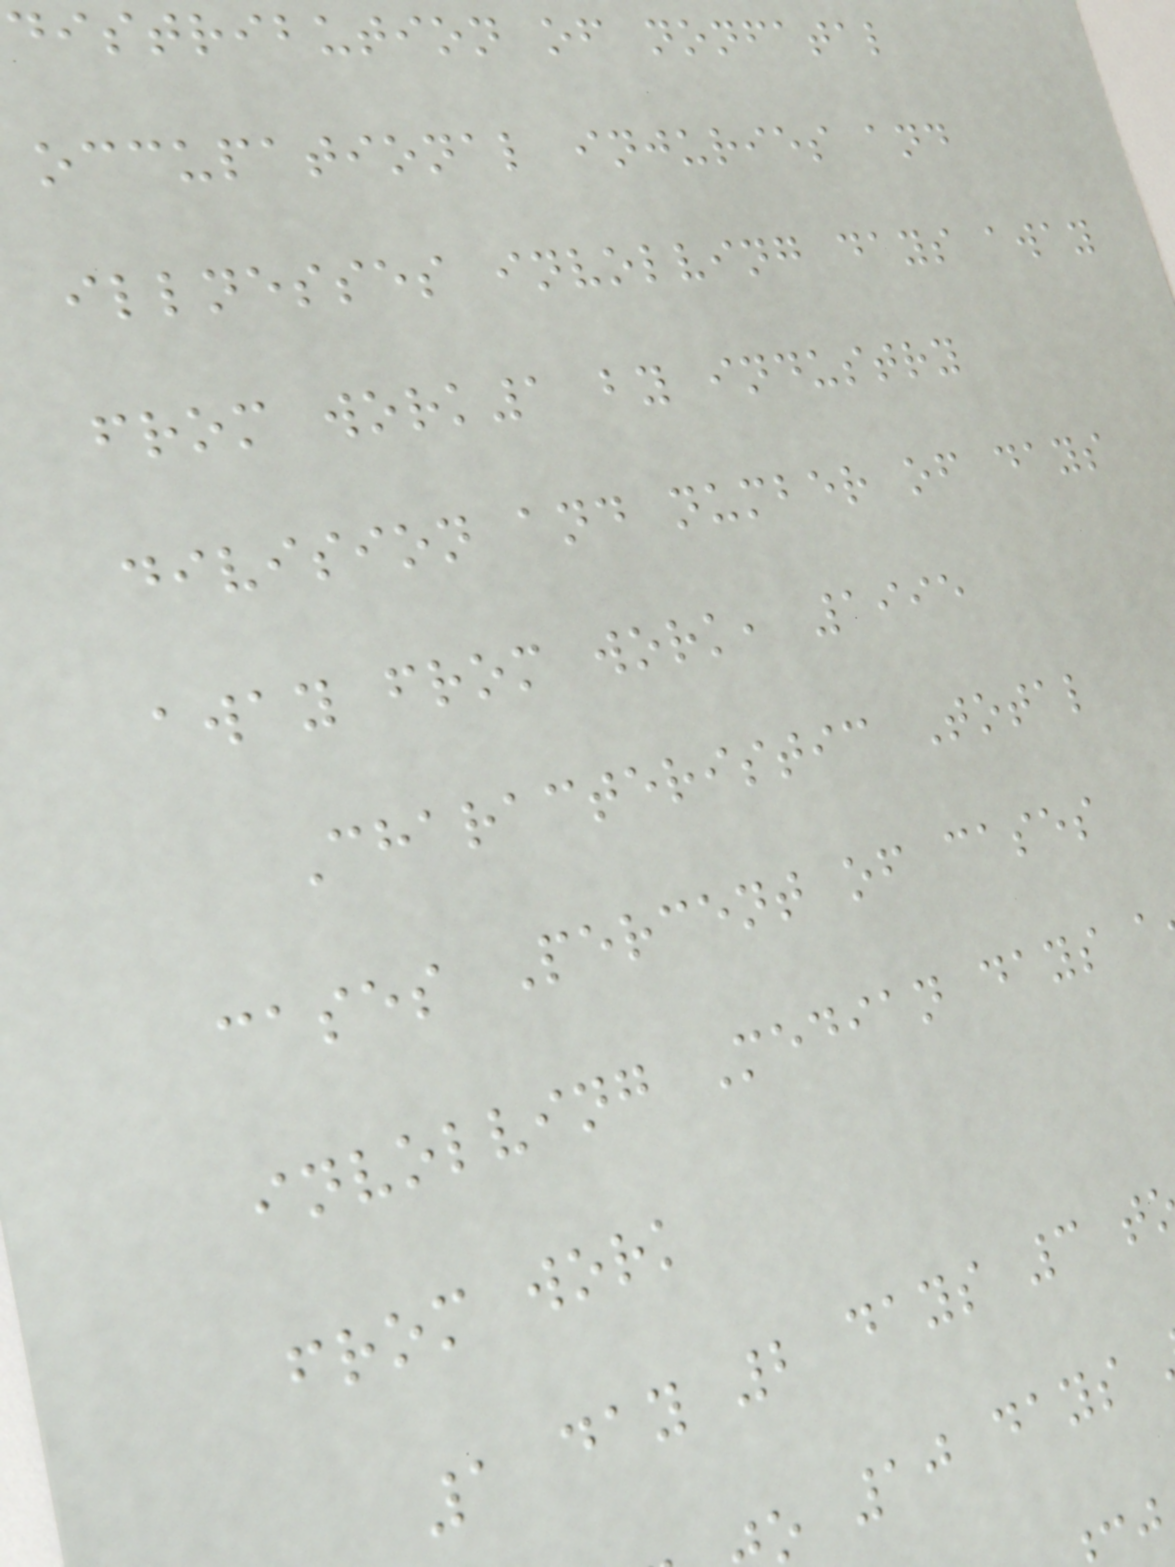distribution of nonfatal
occupational injuries and
illnesses involving days away
from work1 by industry
division and number of days
away from work, 1995
Characteristic Total
cases Percent of cases
involving Median days a
from work
1 day 2 days 3 t
o 10 days
